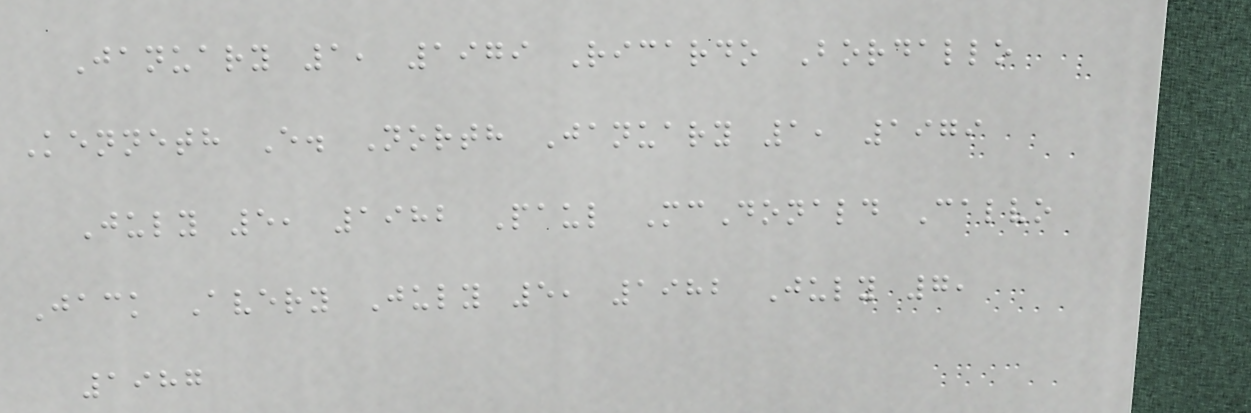January 1, 1979 Ricardo Bordallo
Kenneth E. North January 1, 1979
July 5, 1982 Paul McDonald Calvo
Jack Avery July 5, 1982 July 7,
1987
